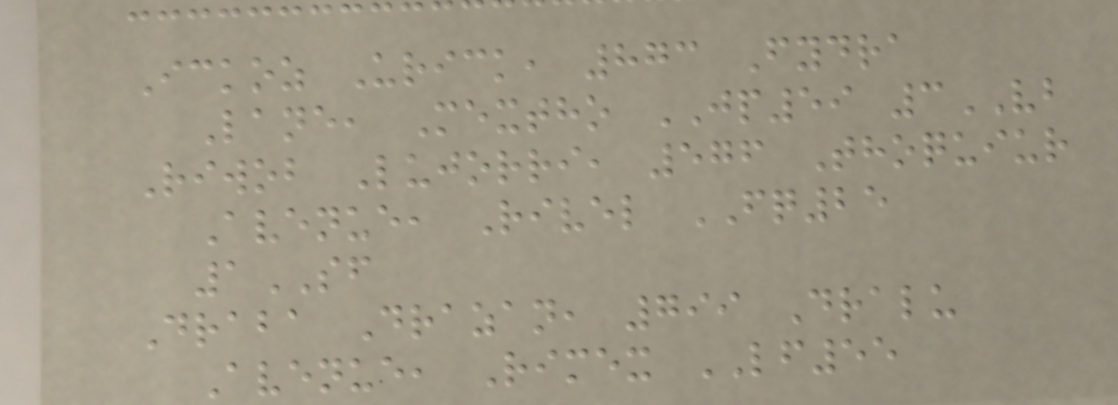Ickoz Urick, 873 Fydra
Lane, Mextho JP59 3VB
Riwob Lujorri, 576 Thoquiur
Avenue, Rivel FQ25
1SF
Draba Drazan, 799 Dralu
Avenue, Rimex LF55
